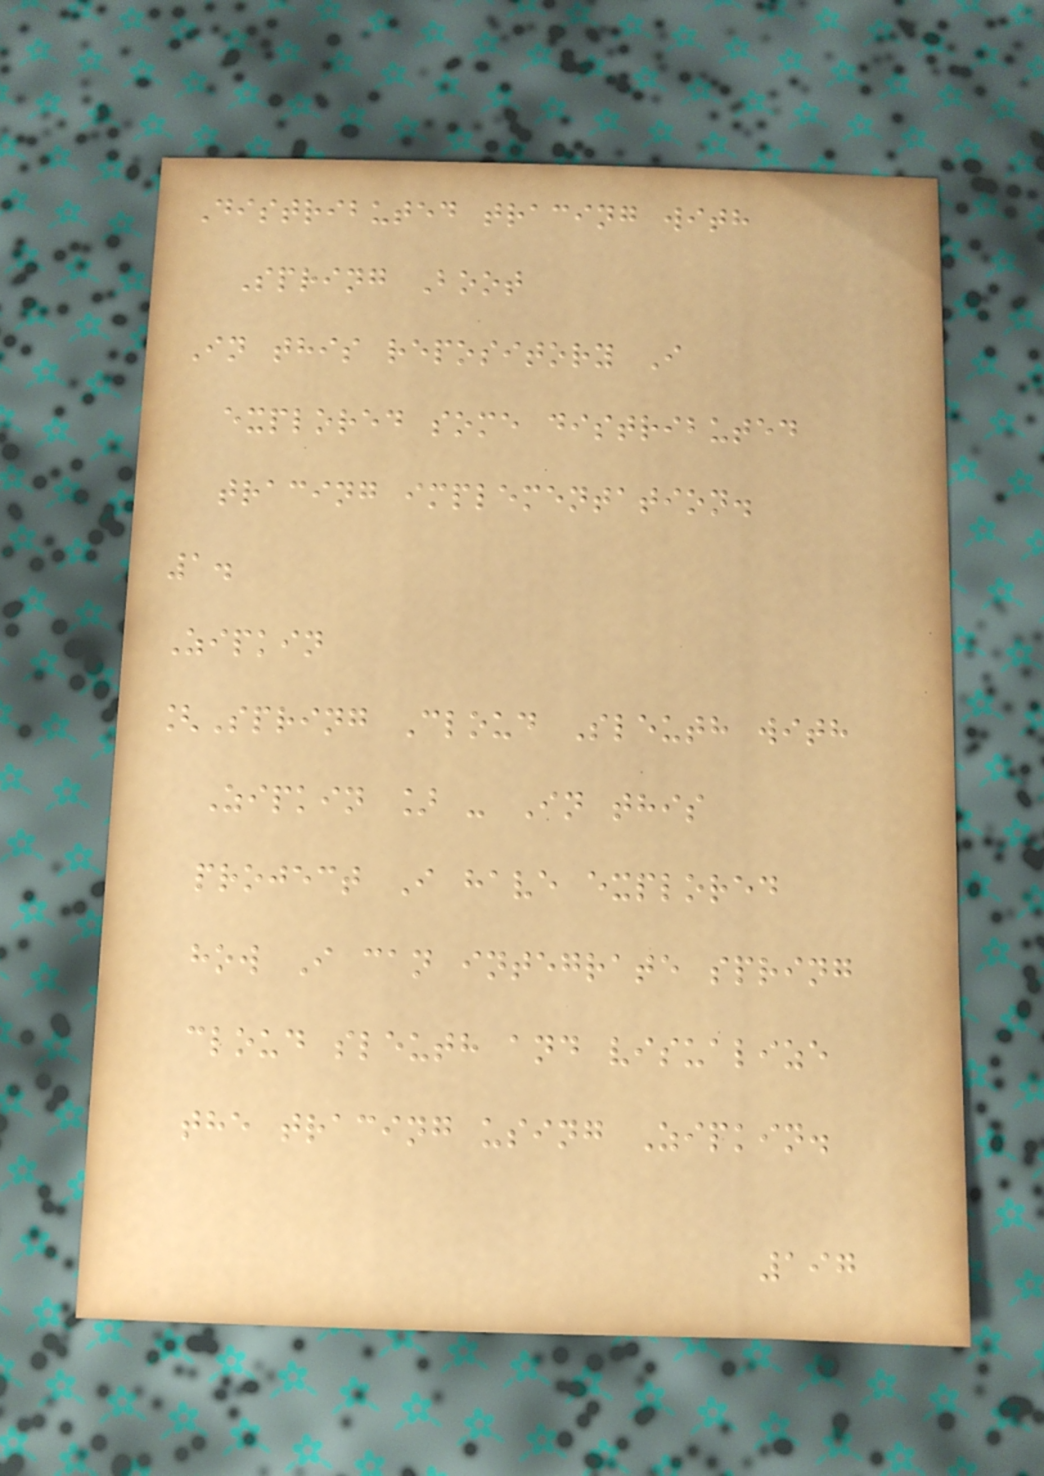Distributed tracing with
Spring Boot
In this repository I
explored some distributed
tracing implementation.
1.
Zipkin
[Spring Cloud Sleuth with
Zipkin ] - In this
project I have explored
how I can integrate spring
cloud sleuth and visualize
the tracing using Zipkin.
197
